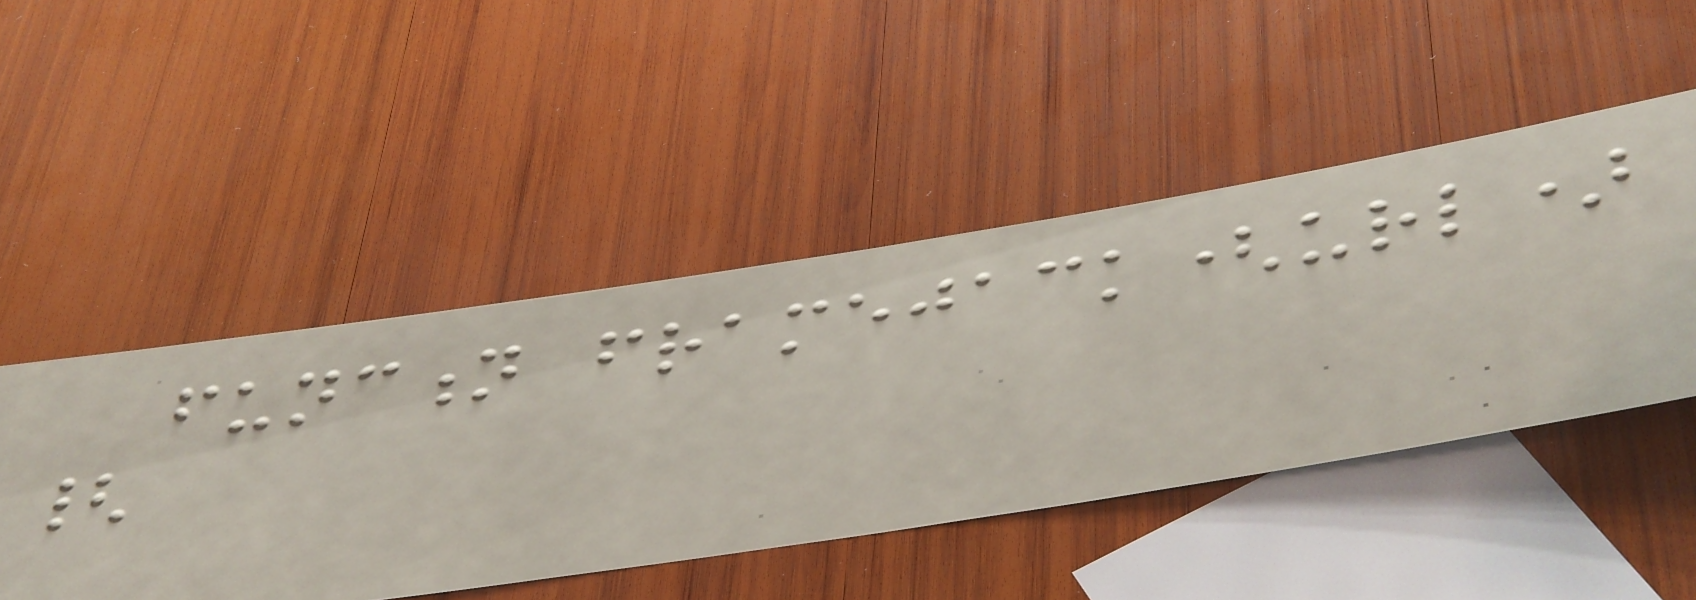function framejack(url)
{
